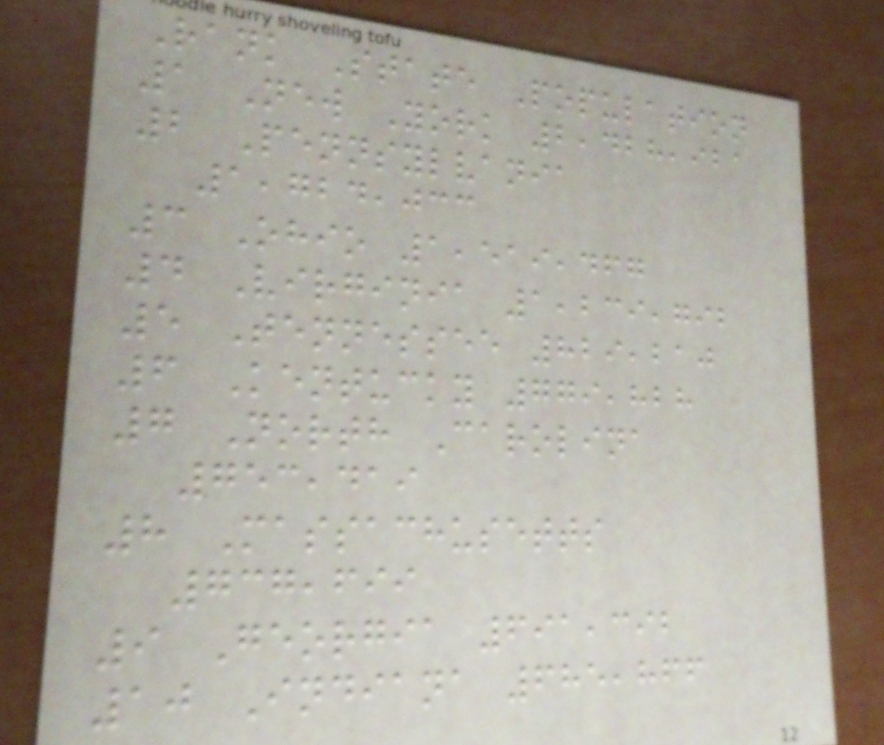Rank State Population
1 New York 2,428,921
2 Pennsylvania
1,724,033
3 Ohio 1,519,467
4 Virginia 1,239,792
5 Tennessee 829,210
6 Kentucky 779,828
7 North Carolina
753,419
8 Massachusetts
737,699
9 Georgia 691,392
10 Indiana 685,866
